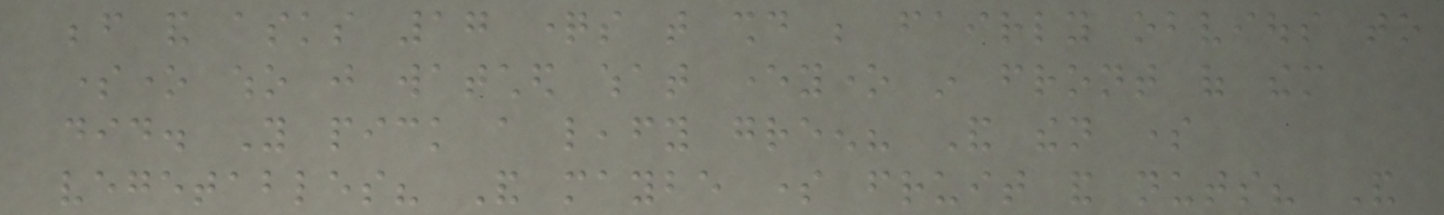before and asks 17 questions that should be fairly obvious to
someone who just watched what everyone in front of them
did. You pick a leafy green? And then some
vegetables? And maybe some fruit and nuts? And
